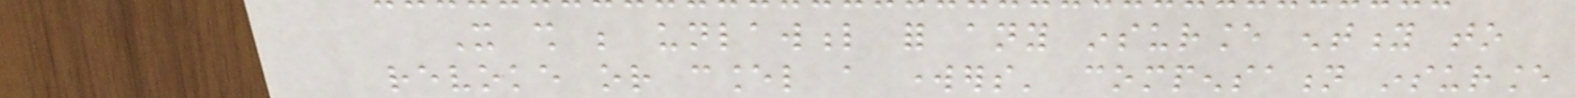It shall be unlawful for any insurance entity to
revoke or cancel a workers' compensation insurance
